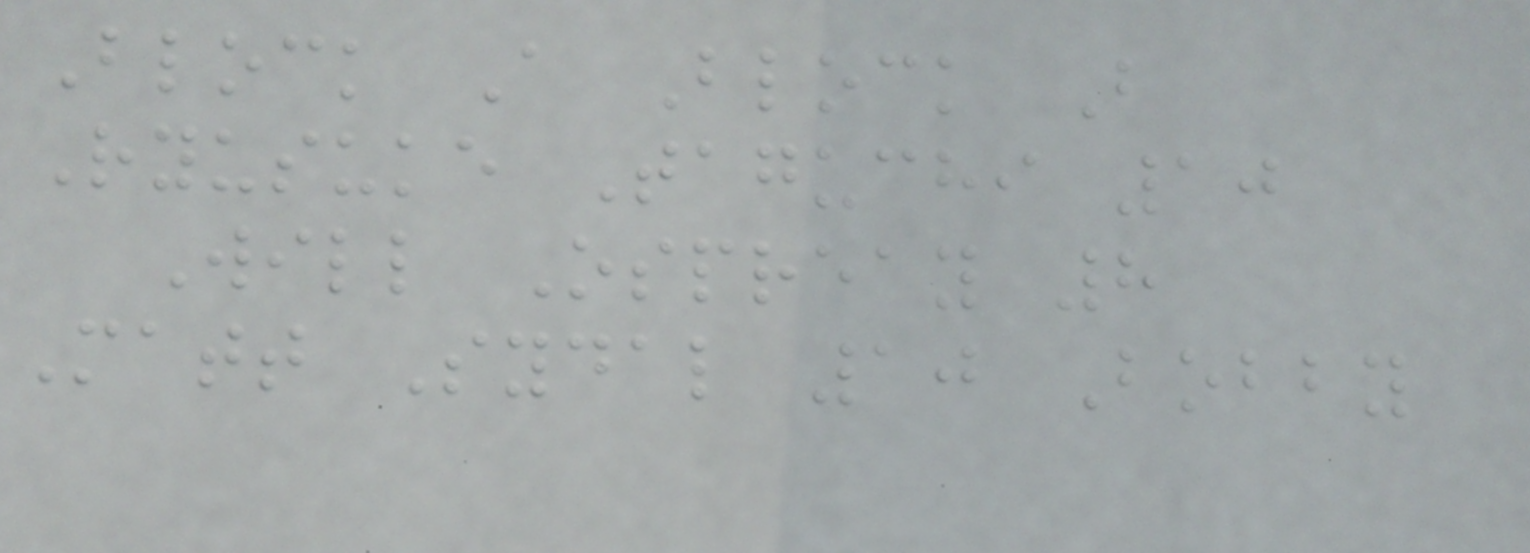Block A Block B
Ryusuke Taguchi 10
Will Ospreay 8
Matt Sydal 10 Bobby
